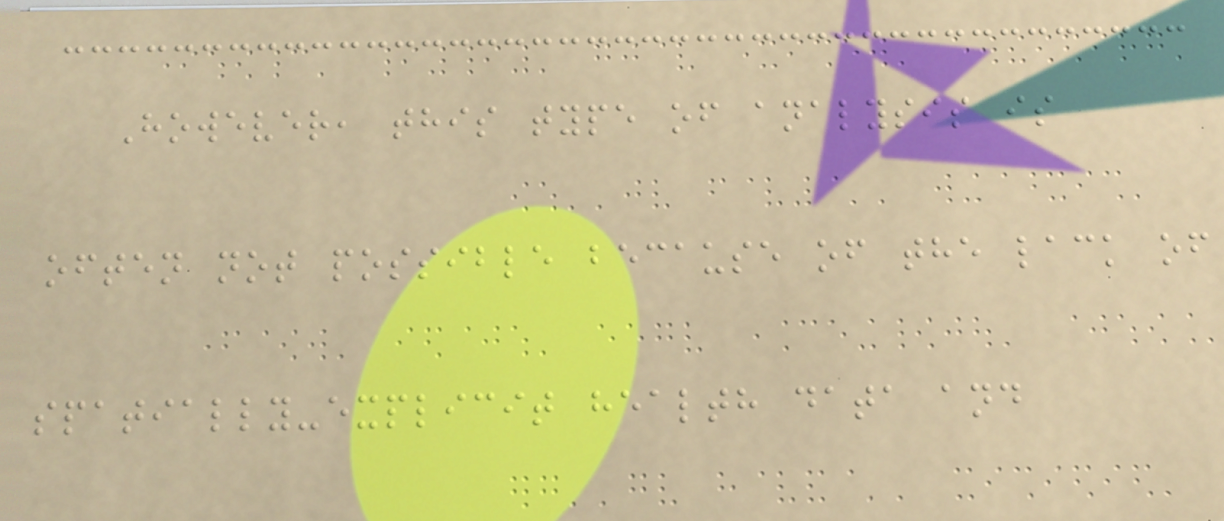However, this type of analysis is
often not possible because of the lack of
spatially-explicit health data and
